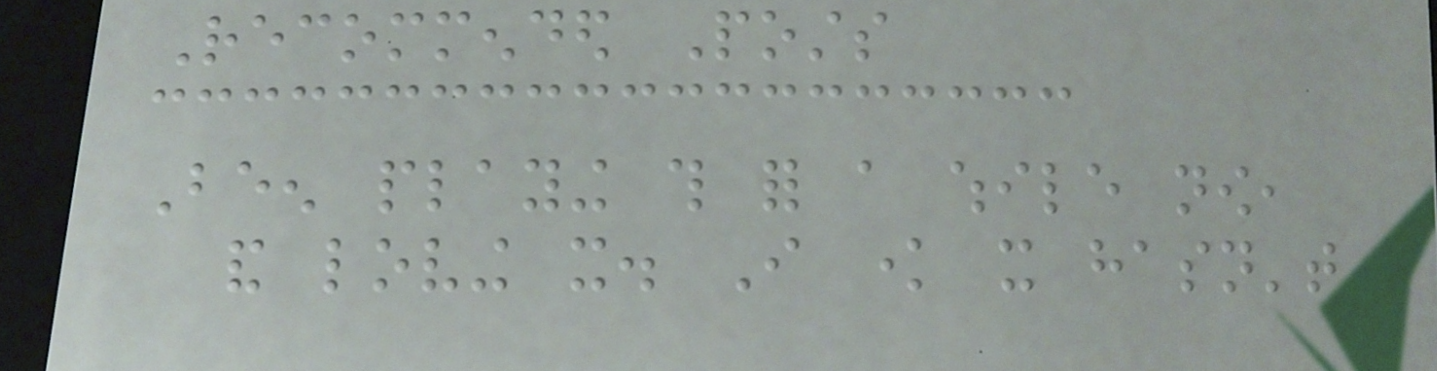Recommended Posts
Been playing this for a while now,
and loving it. I know it hasn't
